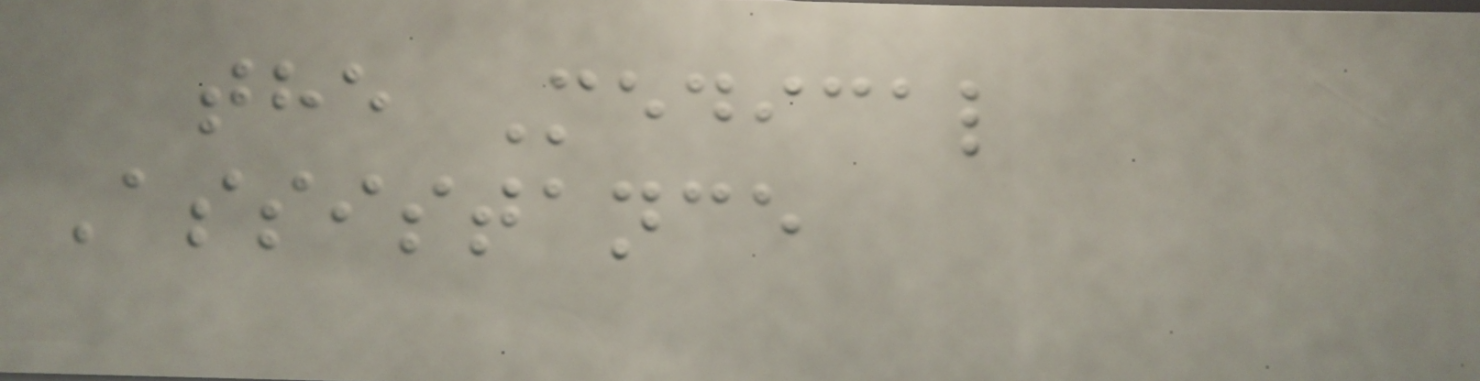the Medical
Assistance
